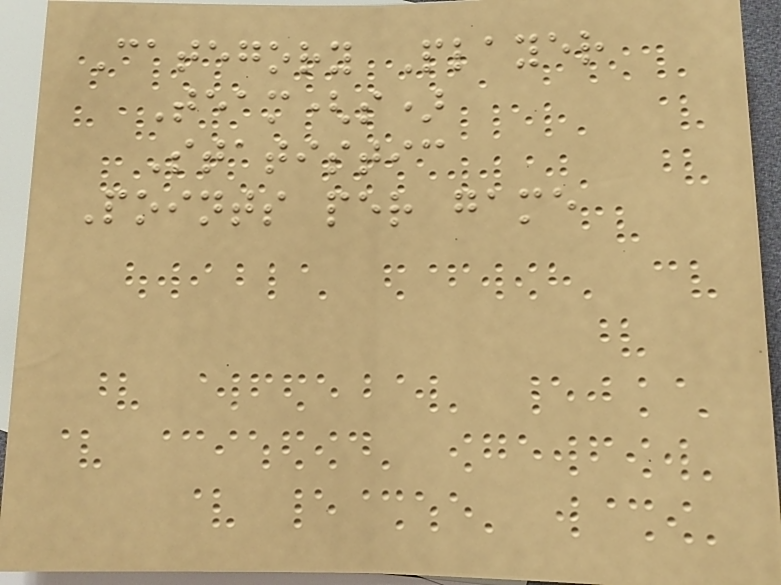Category Player
Team(s)
Statistic
Points per game
